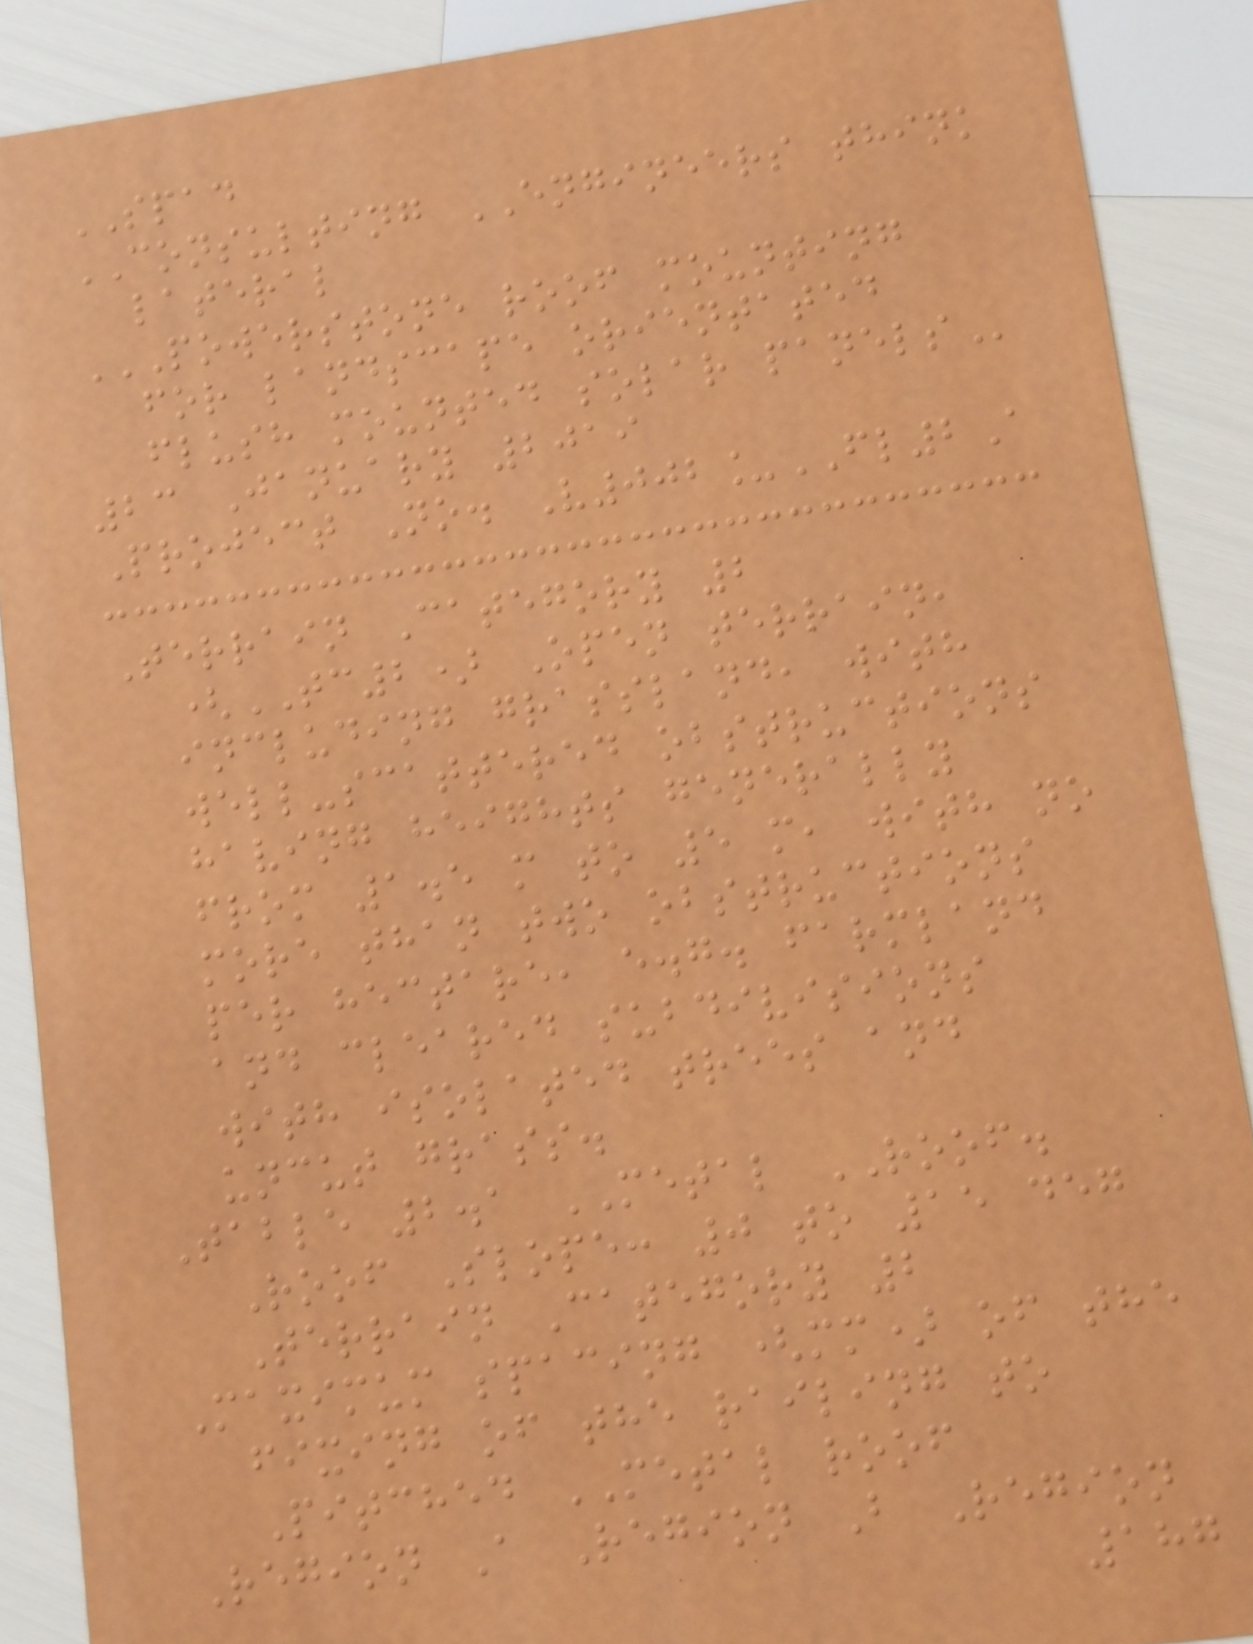SPAD
CONSULTING ENGINEERS think
lateral
POWERSTONE ROOF MOUNTING
FOR LANDSCAPE ORIENTATED
FLUSH MOUNTED SOLAR PANELS
23 January 2019
Project No. V002_FL2A
Terrain Category 2
(TC2) Open terrain,
including grassland, with
well-scattered obstructions
having heights generally
from 1.5 m to 5 m, with no
more than two obstructions
per hectare, e.g. farmland
and cleared subdivisions
with isolated trees and
uncut grass.
Table 2.1 METAL ROOF.
Roof Slope: 0 to 15 deg
Terrain Category 2
Maximum spacing (mm) of the
fixing of the railing to
Pitched METAL roof
Region A Region B Region
187
